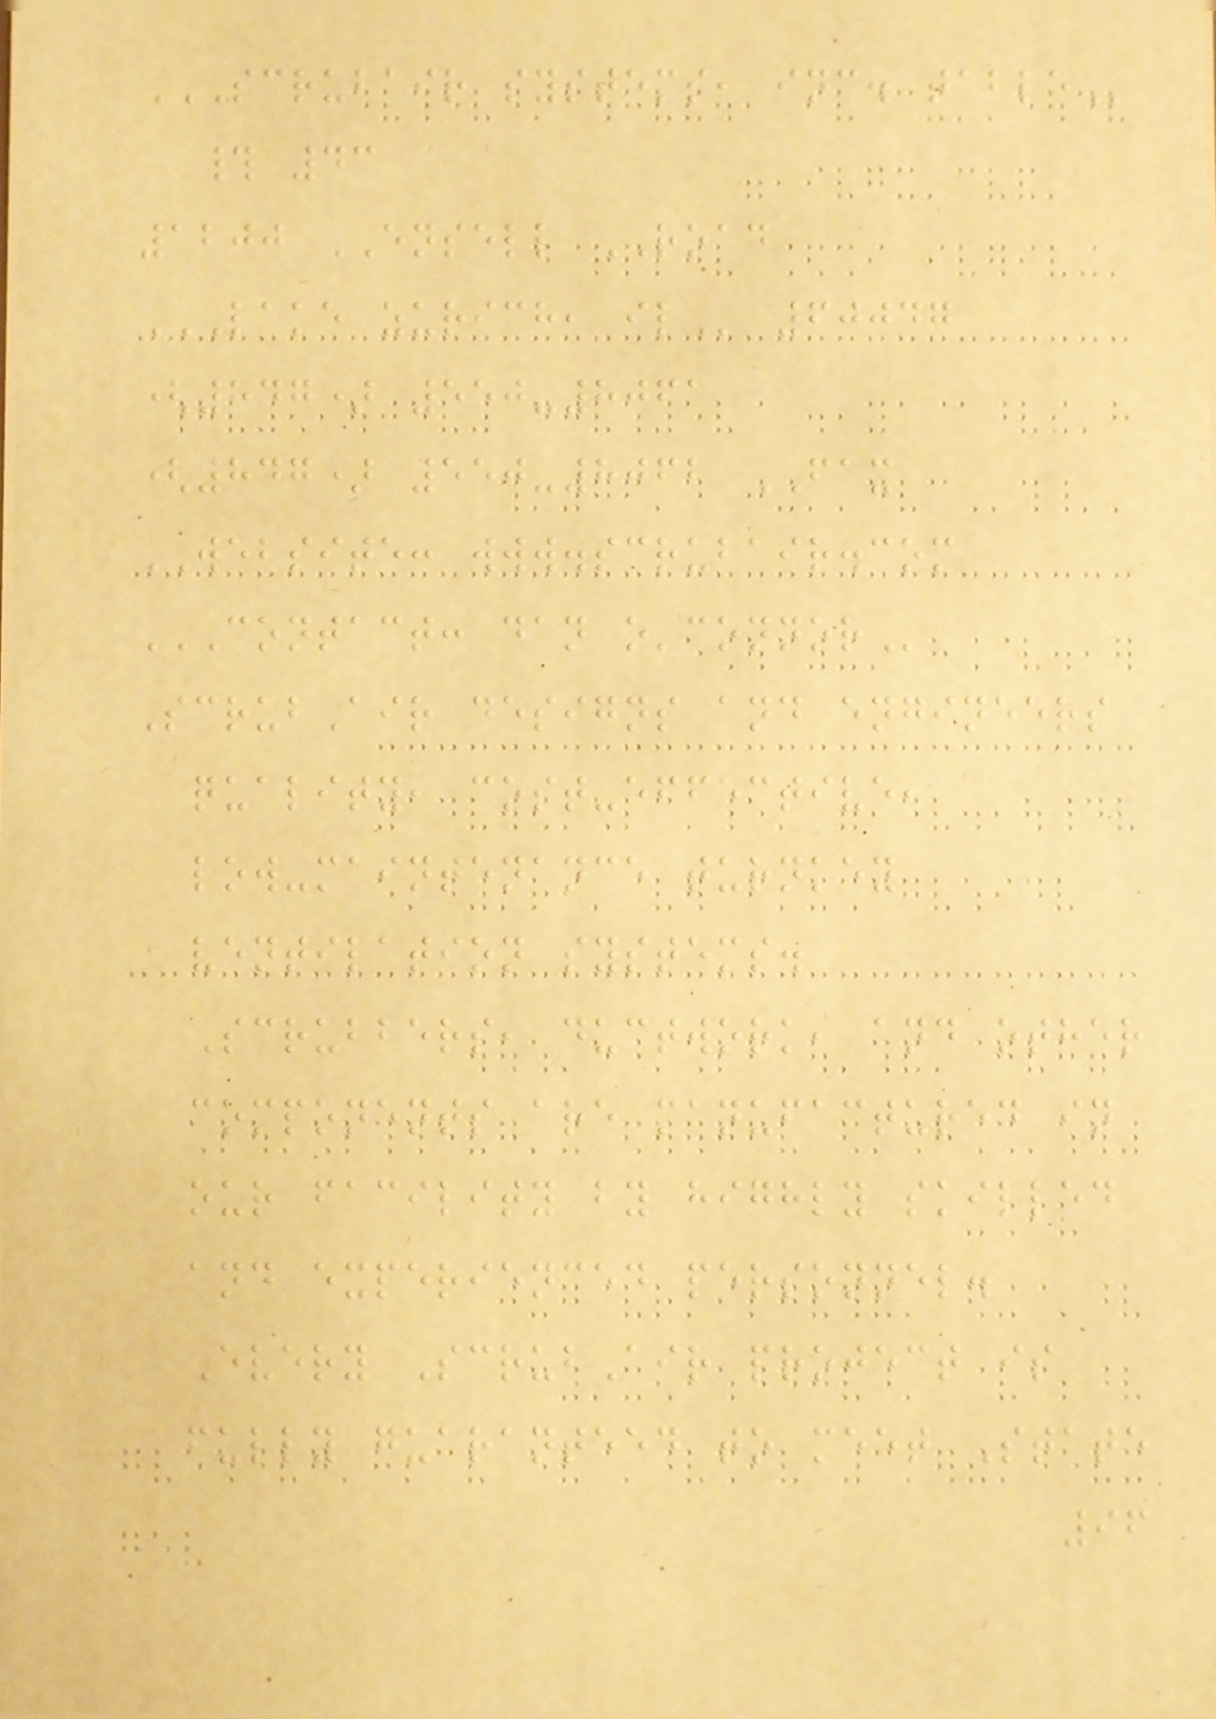SCRUBAIR SYSTEMS, INC. TABLE
# 43
1200 ENSELL ROAD
LAKE ZURICH, IL 60047
(847) 550-8061
(847) 550-8062 FAX
WEBSITE: www.scrubair.com
CONTACT: DAN O'CONNOR
ScrubAir designs and engineers
quality, cost-effective,
low-maintenance turnkey
ventilation systems.
Scrubbers, ductwork, and other
components are manufactured in
our facility by highly skilled
and experienced personnel.
Every ScrubAir project is
fully guaranteed to meet State
96
